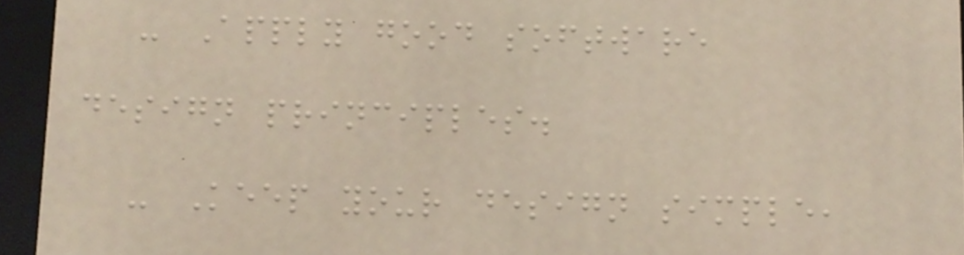- Apply good software
design principles.
- Keep your design simple,
